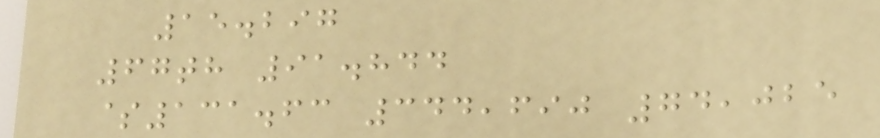15.297
67th 91.844
$131.63 344,690 74,025
